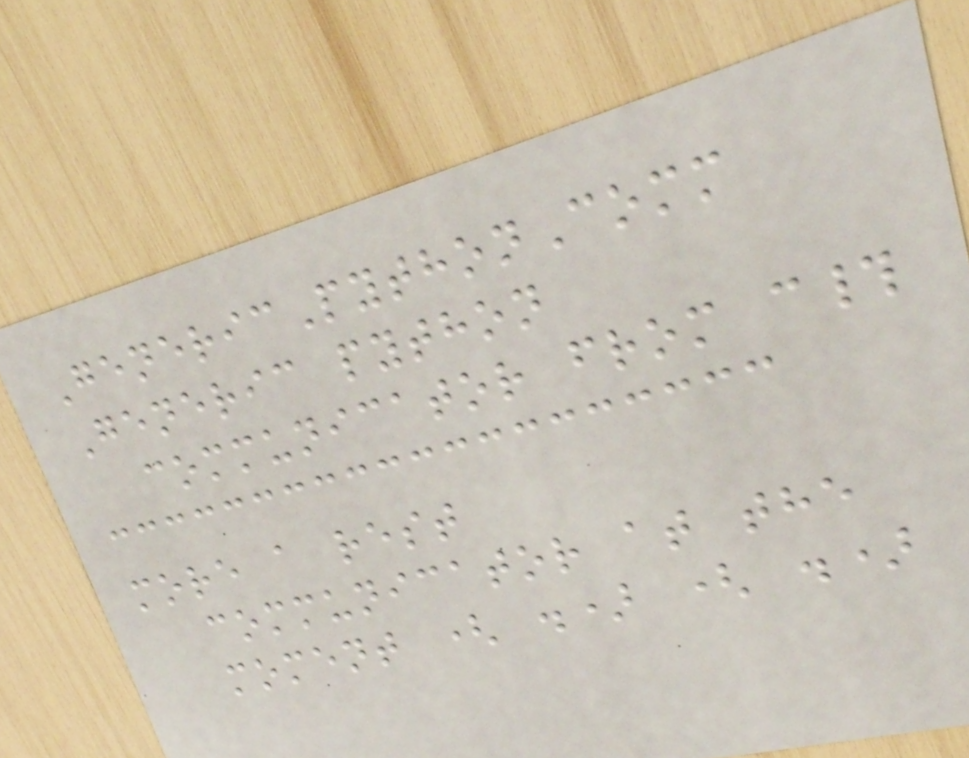GenericPythonComm
Generic python
communicator from c#
more a rest
communicator at the
moment ( .) ( .)
